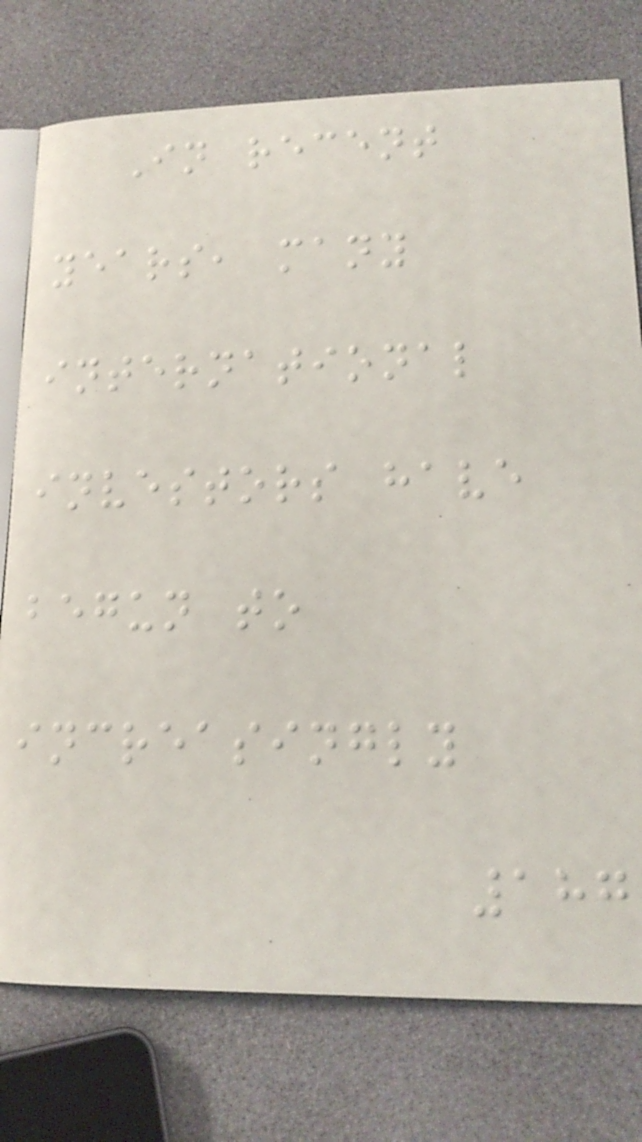In recent
years, many
international
investors have
begun to
increasingly
187
